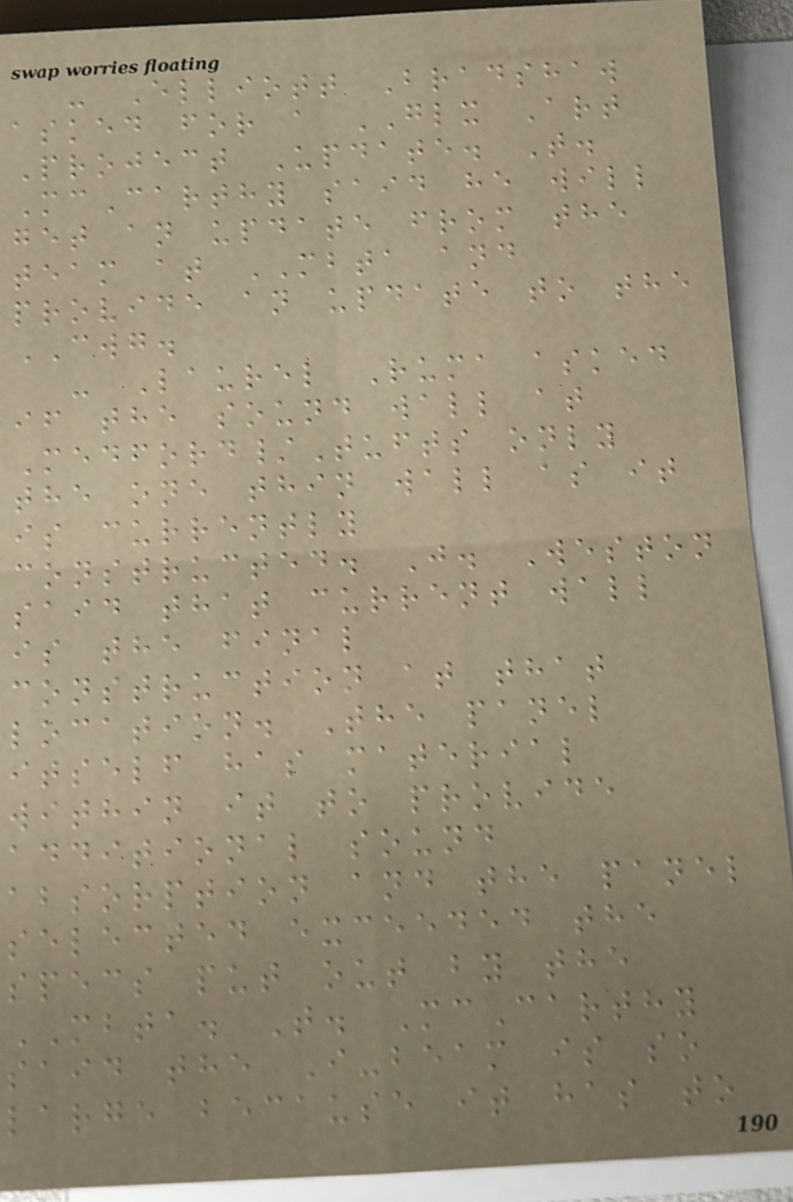- Elliott Bradshaw
asked for a GLX Art
Project Update. T.
McCarthy said he will
get an update from the
team at MBTA and
provide an update to the
CWG.
- Laurel Ruma asked
if the sound wall at
Medford/Tufts only
the one thin wall as it
is currently
constructed. J. Weston
said that current wall
is the final
construction at that
location. The panel
itself has material
within it to provide
additional sound
absorption and the panel
selected exceeded the
specs put out by the
MBTA. T. McCarthy
said the I-beam is so
large because it has to
